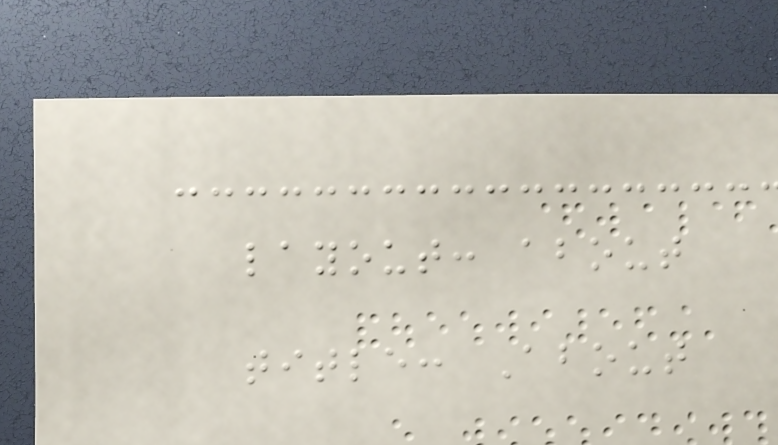layout: about
title: About
